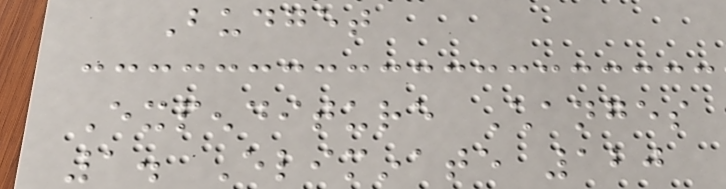Budget
Expenditure Changes
1. Eliminate 120
